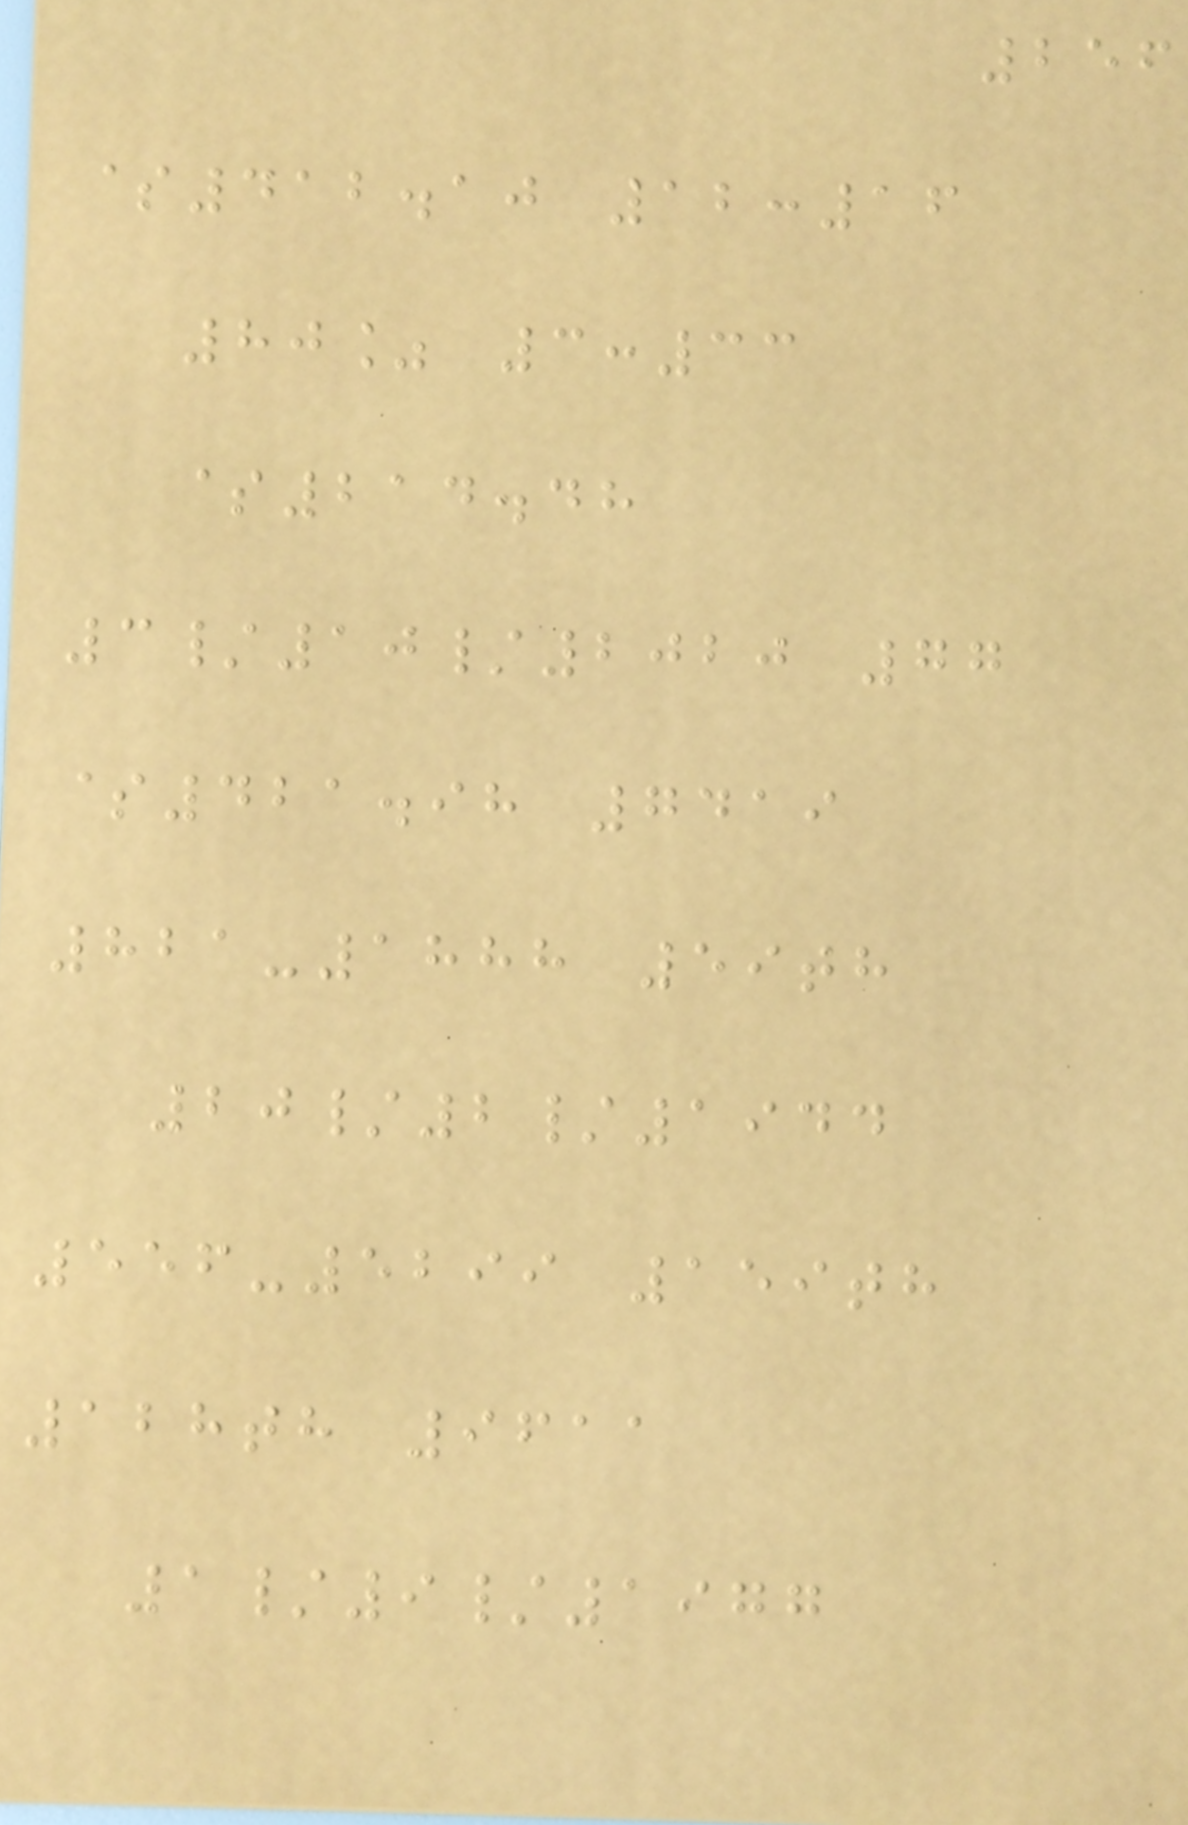256
$412.10 12:16
80% 3:33
$214.48
3/10/2020 77
$421.98 7419
821-1888 59th
20/2/1944
556-5299 159th
128th 9611
1/9/1977
